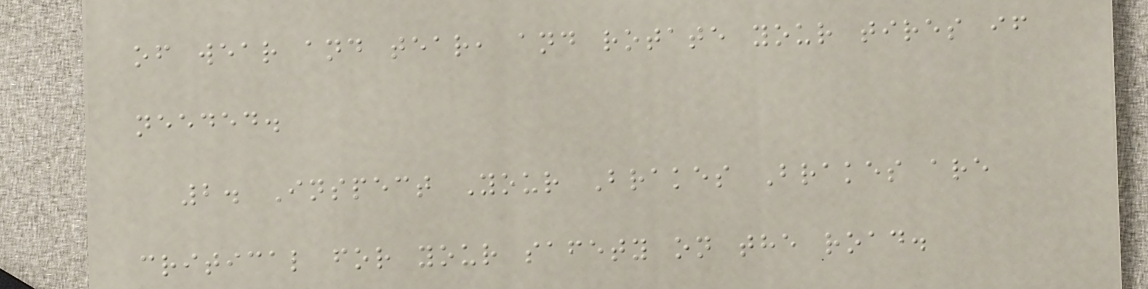of wear and tear, and rotate your tires if
needed.
2. Inspect Your Brakes Brakes are
critical for your safety on the road.
